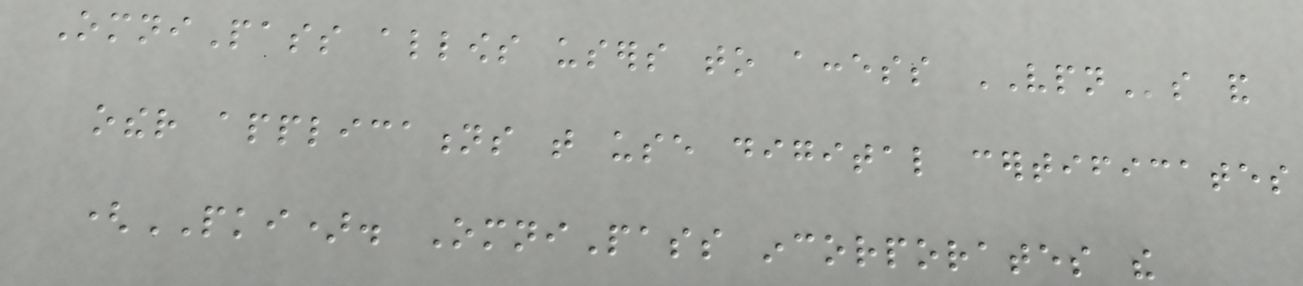OmniPass allows users to access VPNs and
other applications that use digital certificates
(PKI). OmniPass incorporates the
